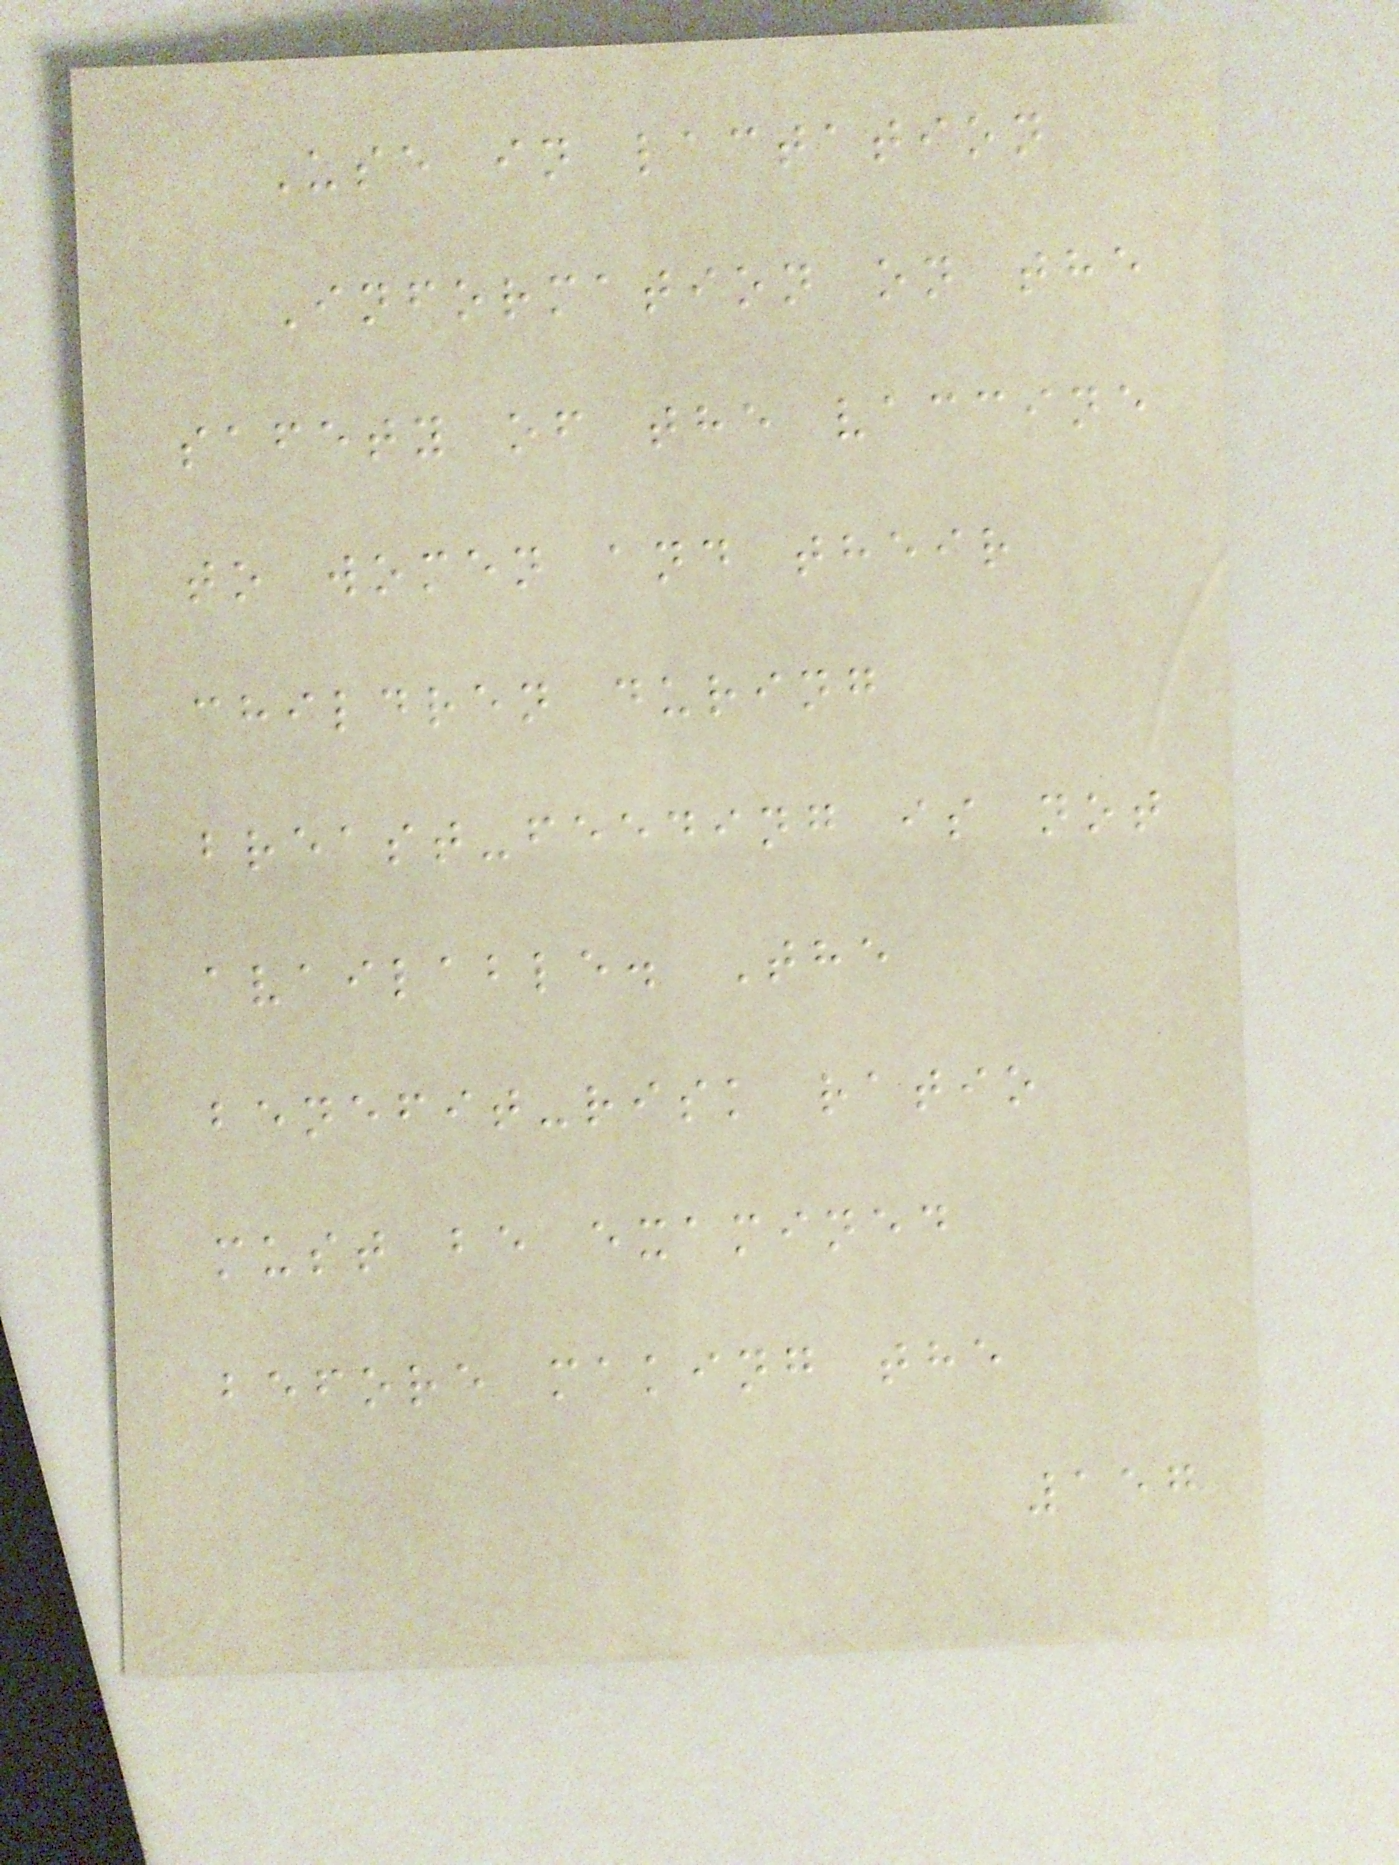Use in lactation
Information on the
safety of the vaccine
to women and their
children during
breast-feeding is not
available. The
benefit-risk ratio
must be examined
before making the
157
